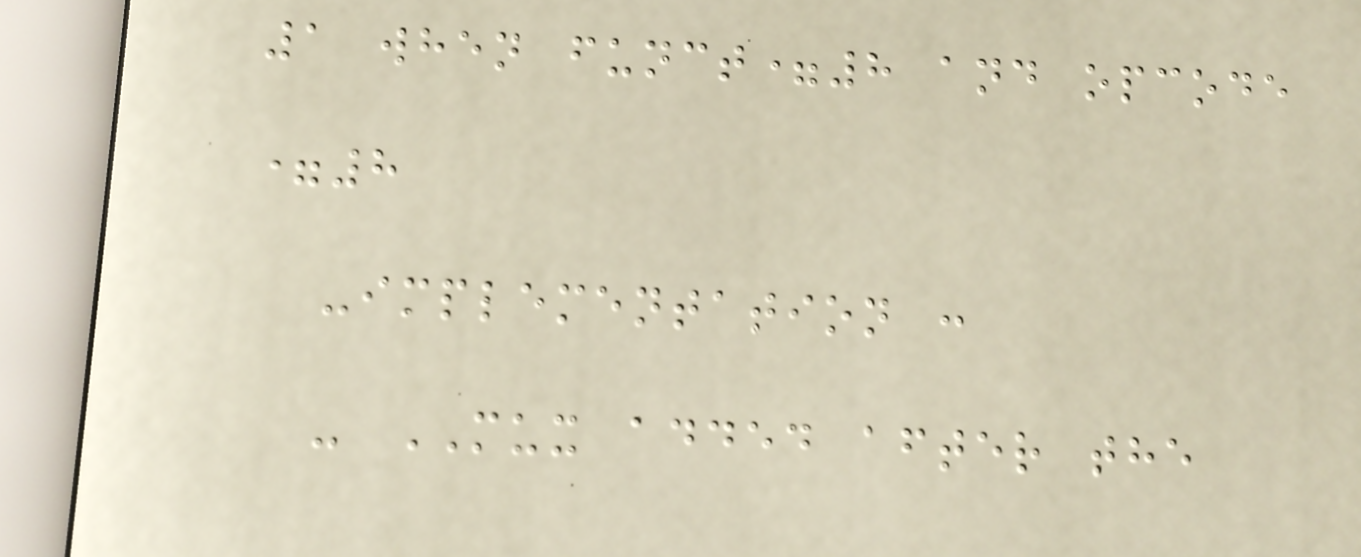1 when funct=8 and opcode
=8
-implementation :
- MUX added after the
